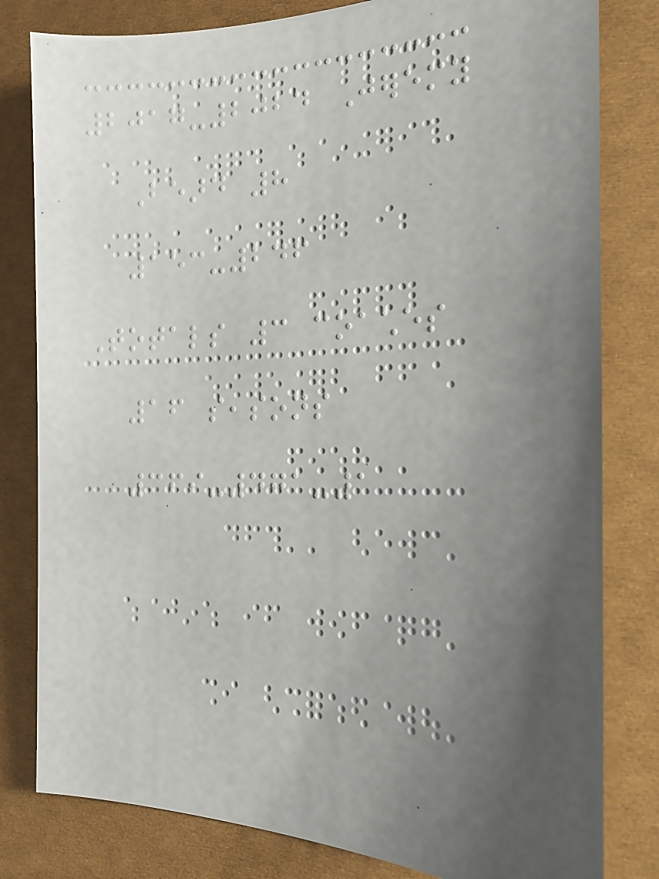2017-2024 Jeremy
Beard 8
153-246
Totals 3 coaches
16 seasons
369-471-1
